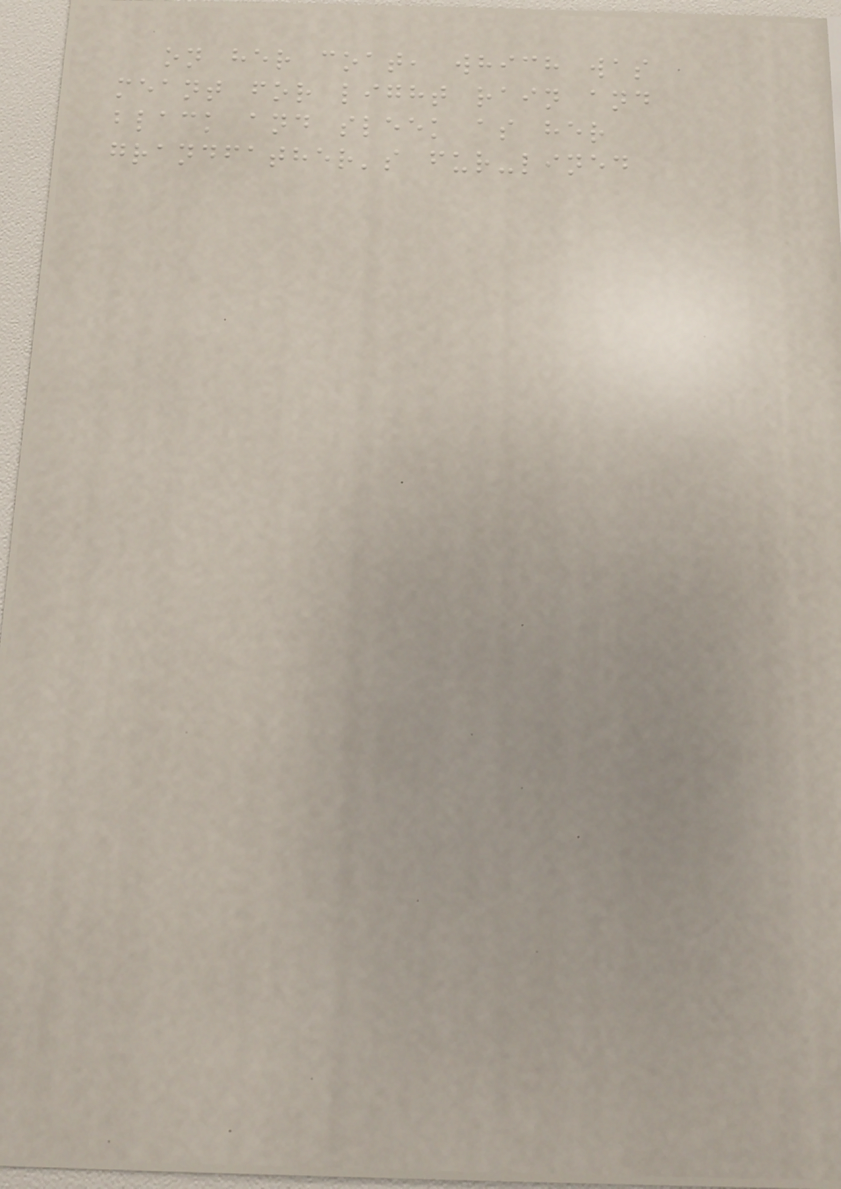on her coat, which was
meant for light rain and
black and sleek as her
grandfather's fur-lined
